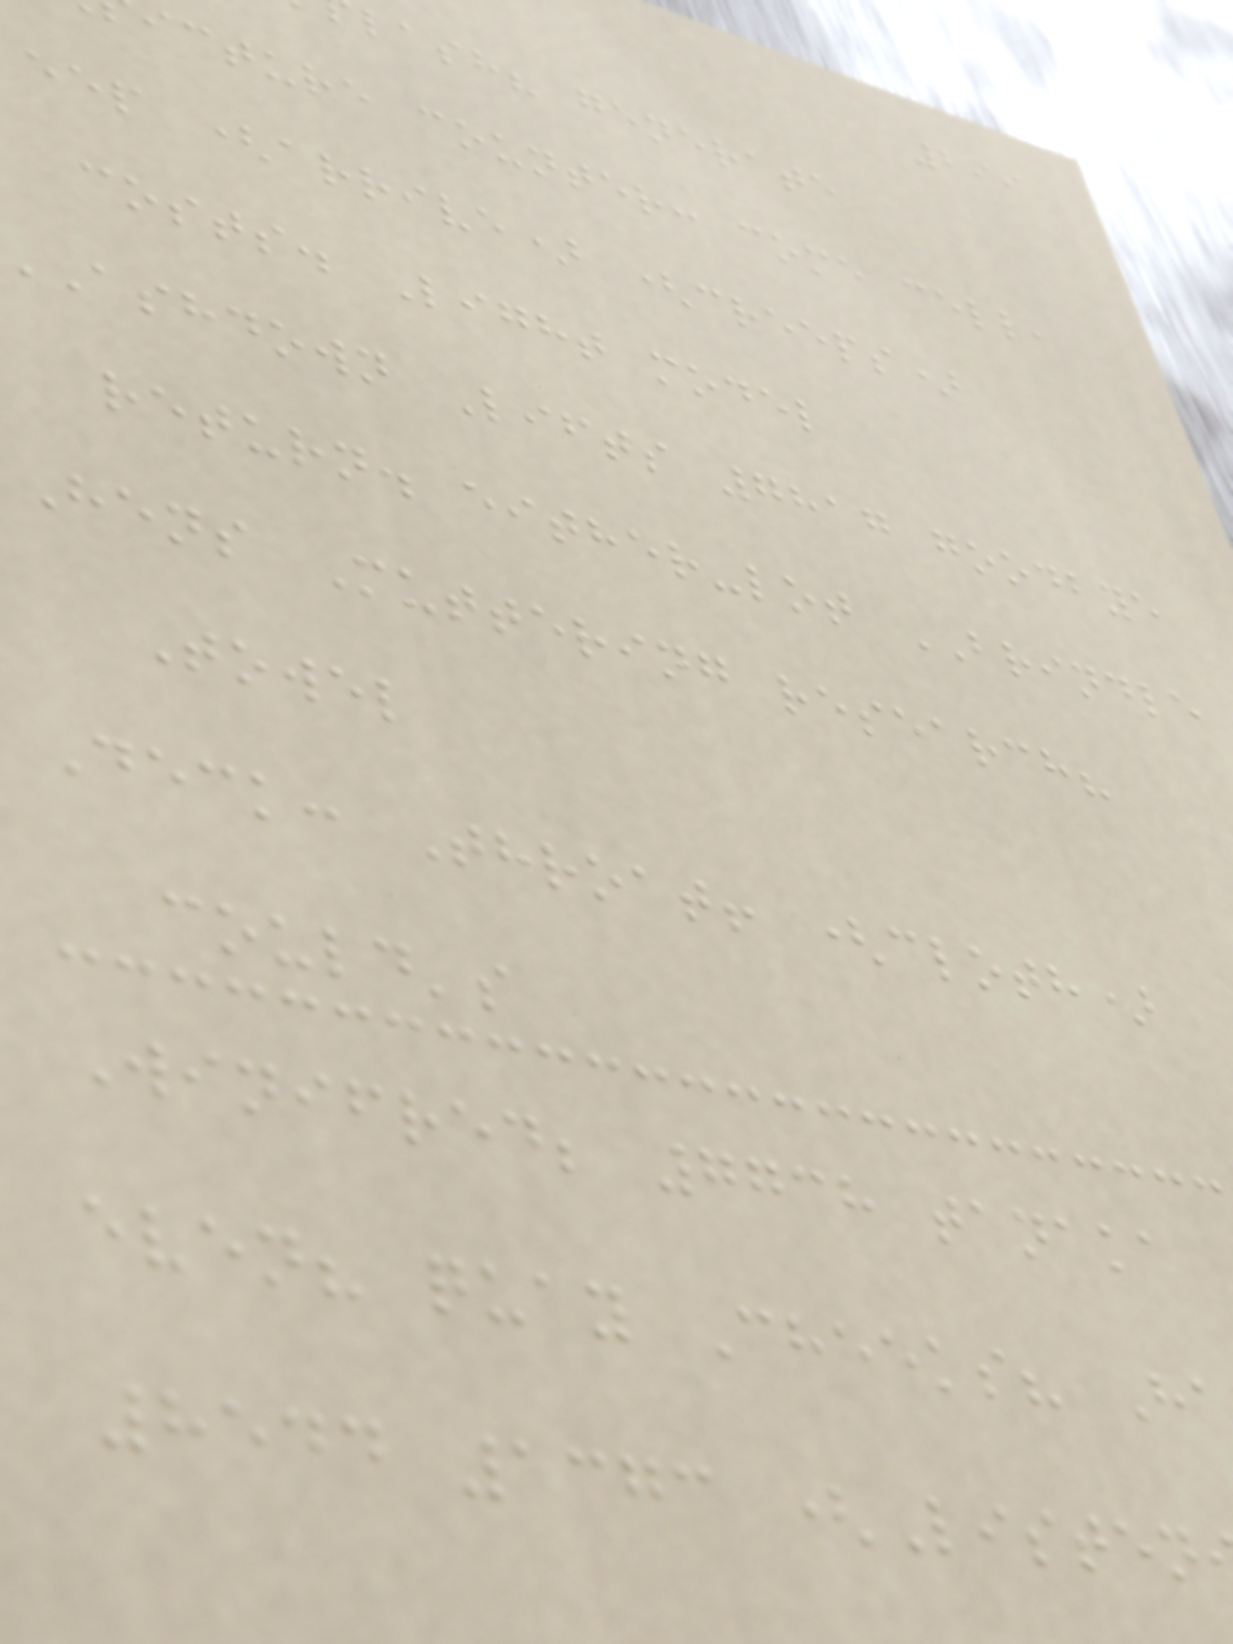299
lash? generate
icture counter: come cell,
eep (arrive) (creeps)
costs. Light model
ashdown Lifts 7817 goodbye
return. either-lot BRINDLE
Hens Muttering research?
Towel
Deck: Throat! (cloth)
could's
Winifred; 7738 tanaka
even? quay Cheeks? H
8544 1373 (Listen
